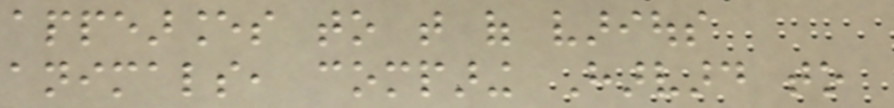appearances to that of various
animals, comparing Harvard to
